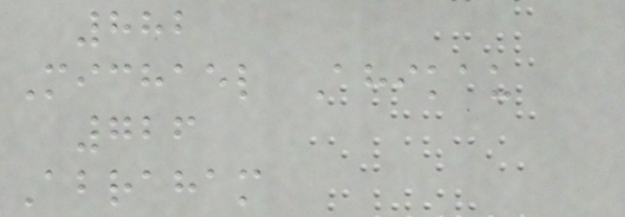882
Michael Ahikau
726
Abraham
